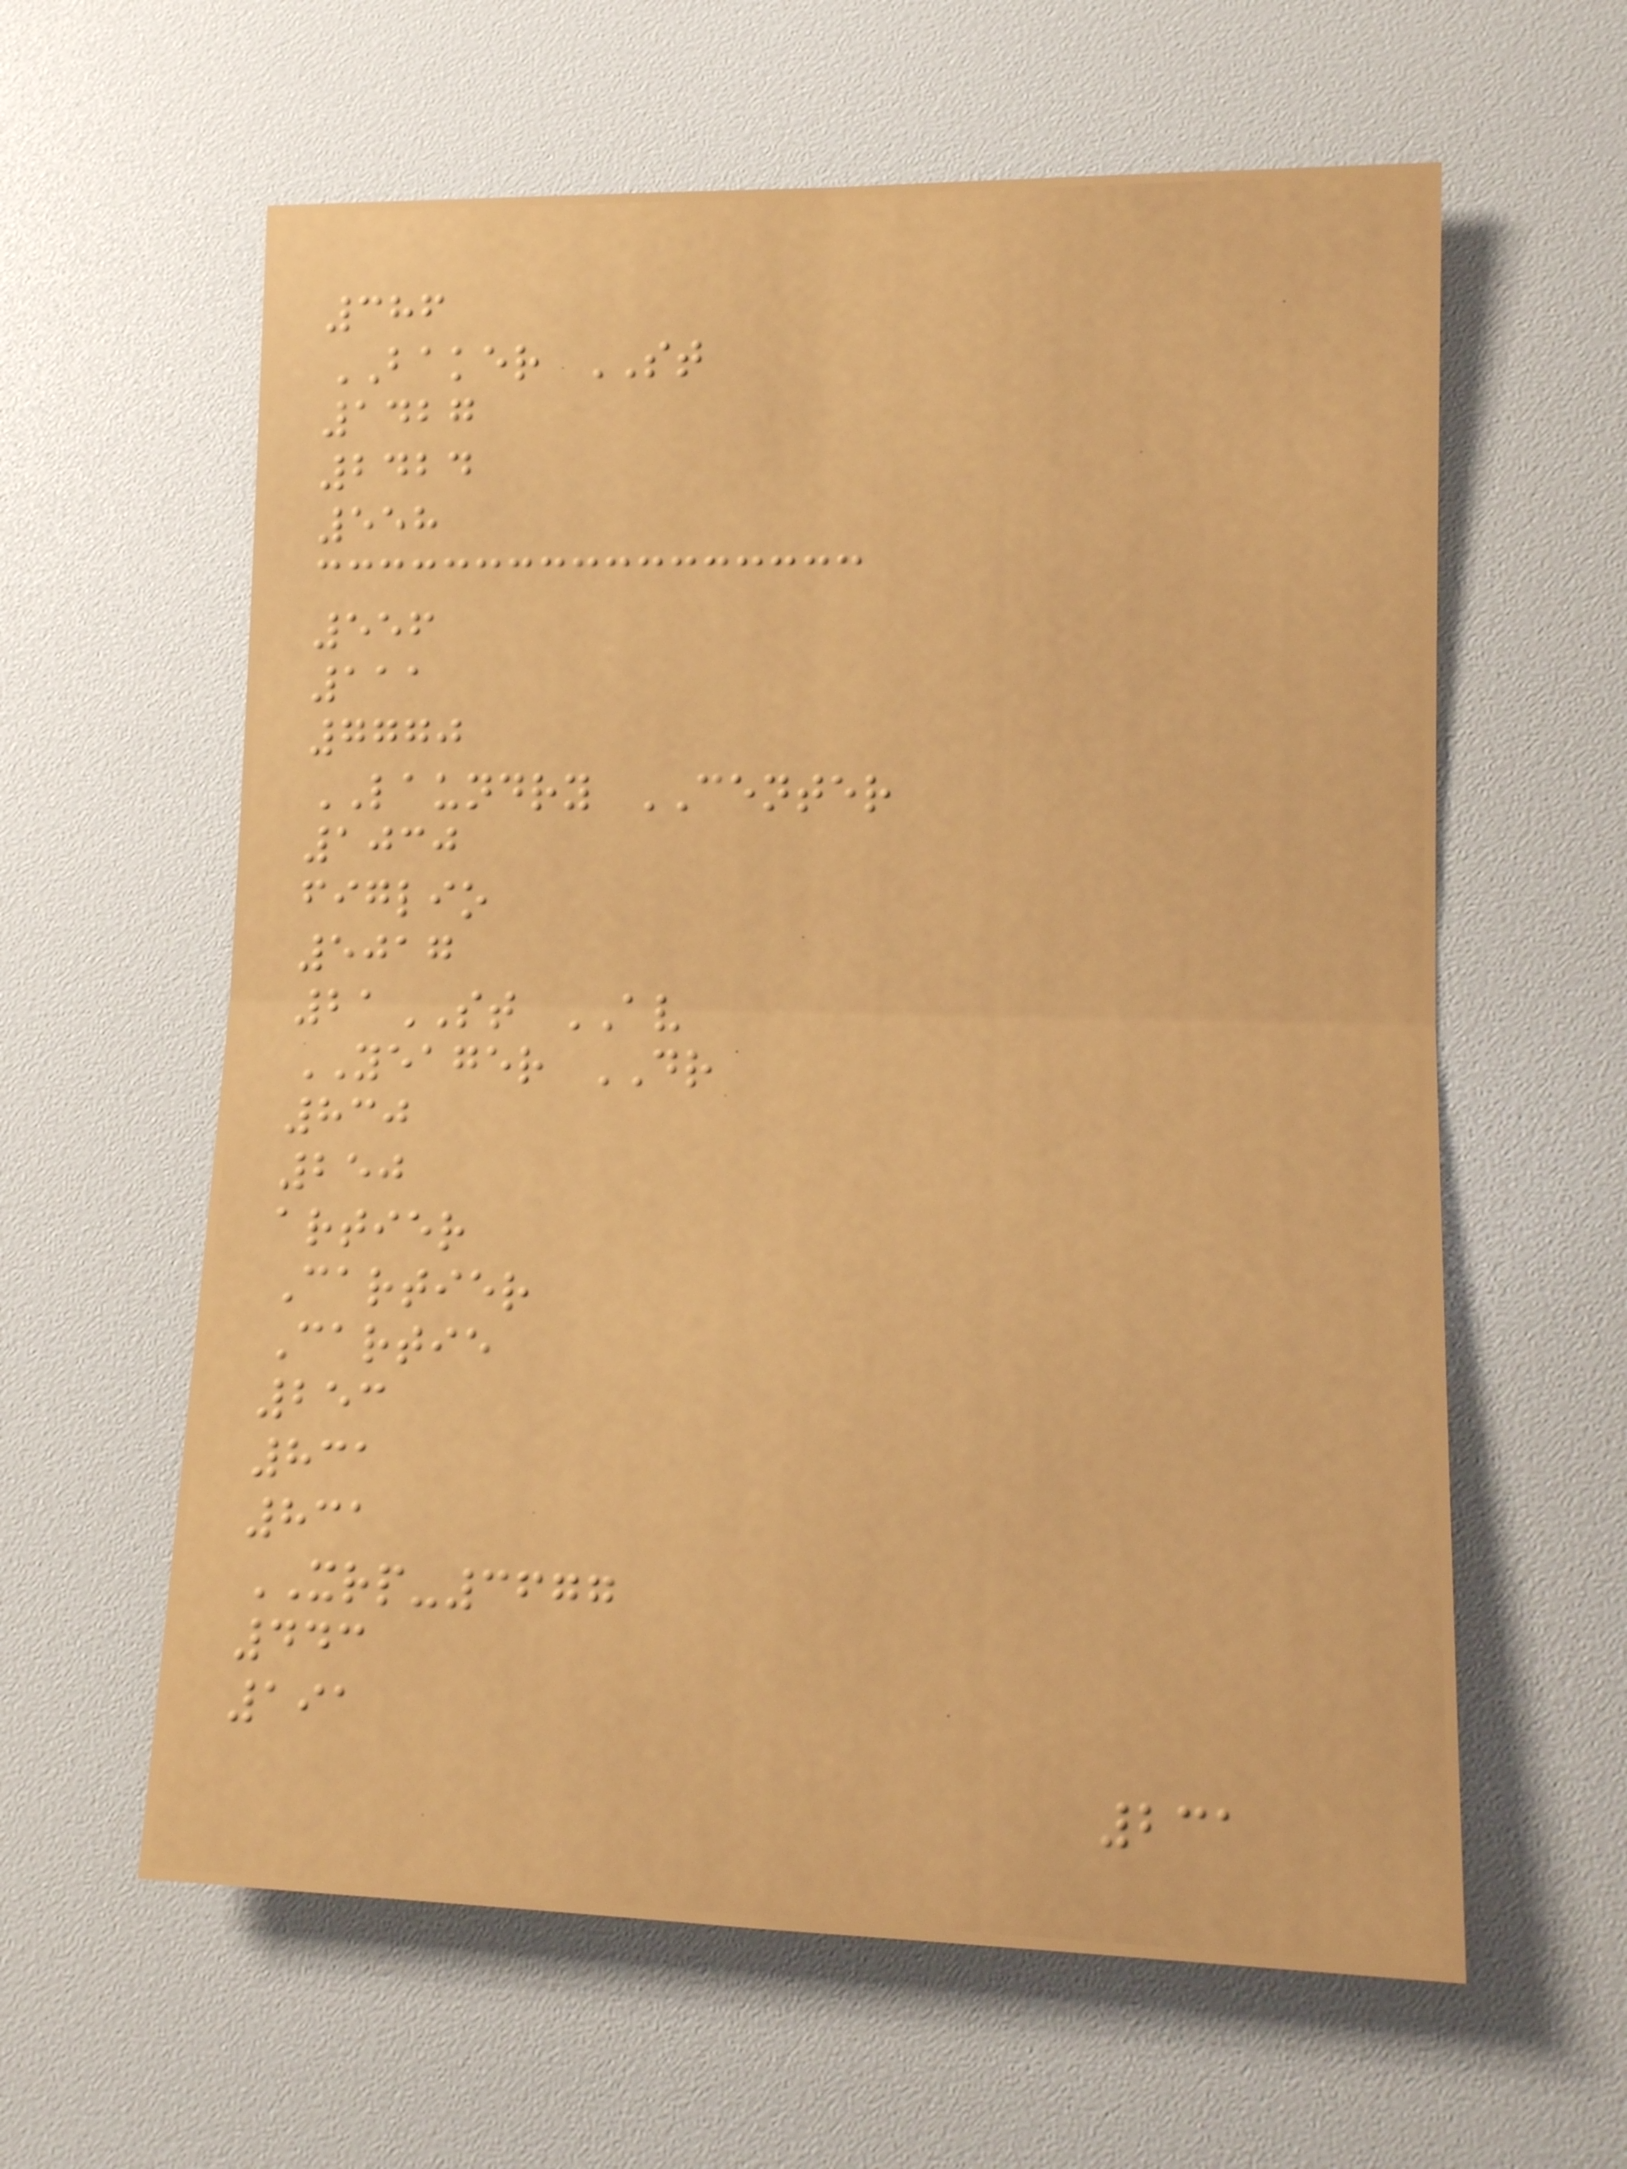386
BAKER ST
1427
2424
558
556
111
7770
LAUNDRY CENTER
1030
figlio
5017
21ST AV
YEAGER DR
830
250
artier
Cartier
Cartie
253
831
831
XRP-3677
443
191
231
